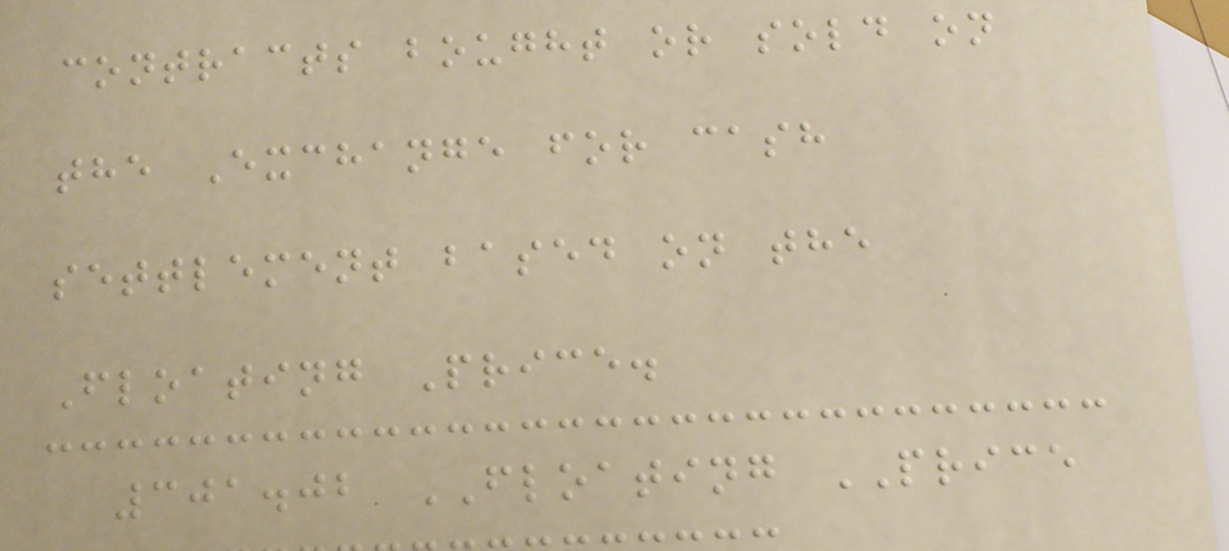contracts bought or sold on
the Exchange for cash
settlement based on the
Floating Price.
301.02 FLOATING PRICE
